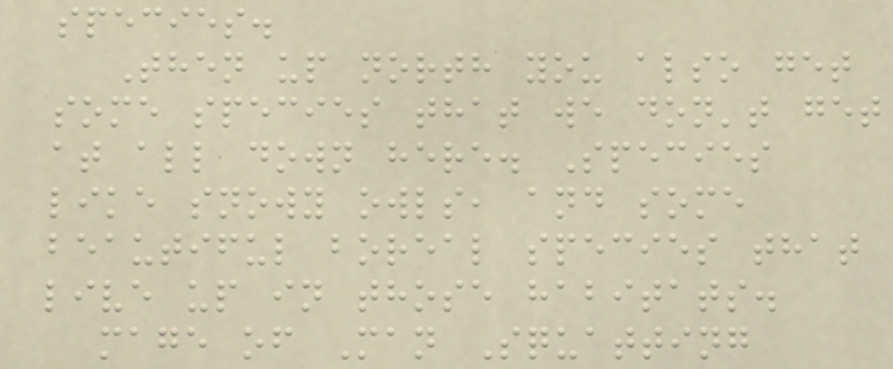species.
Then up north you also get
some species that we don't get
at all down here. Species
like snowy owls, and some
beautiful boreal species that
live up in those habitats.
mage of Man Squatting
